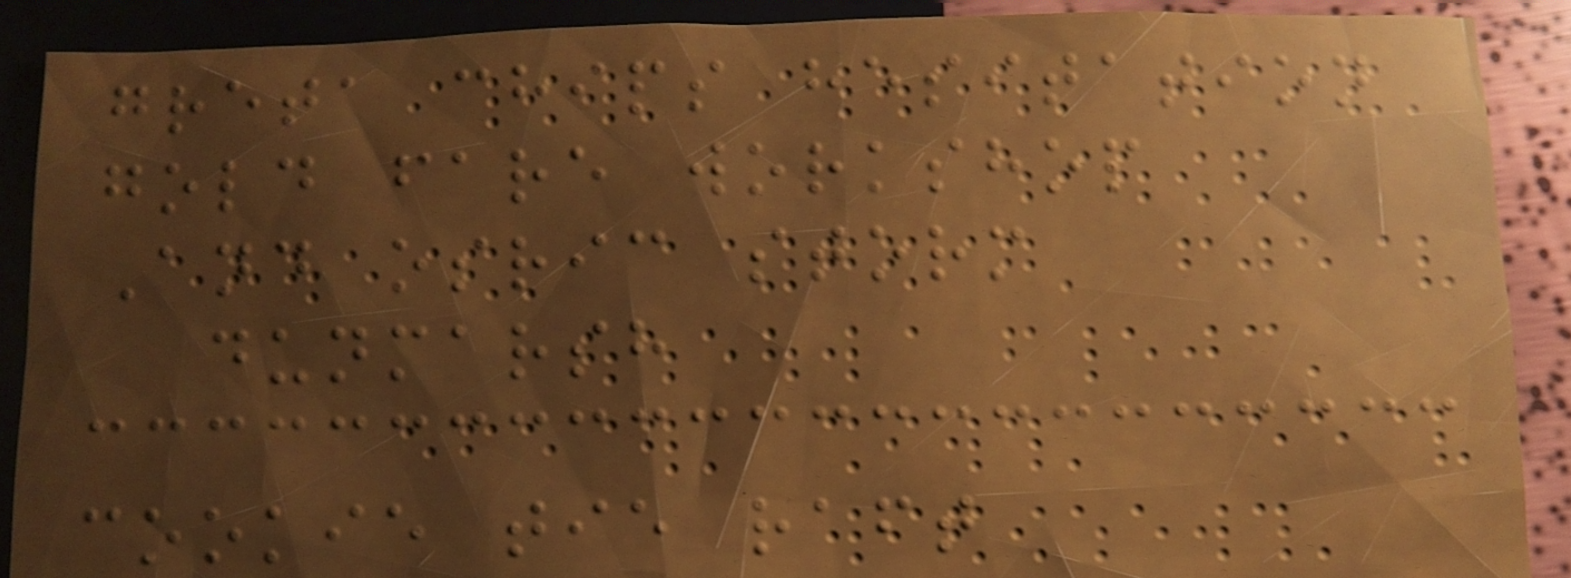greta chips hesitation
gold fare workshop
And osric storm
dunmarsh
cookie tie raft
